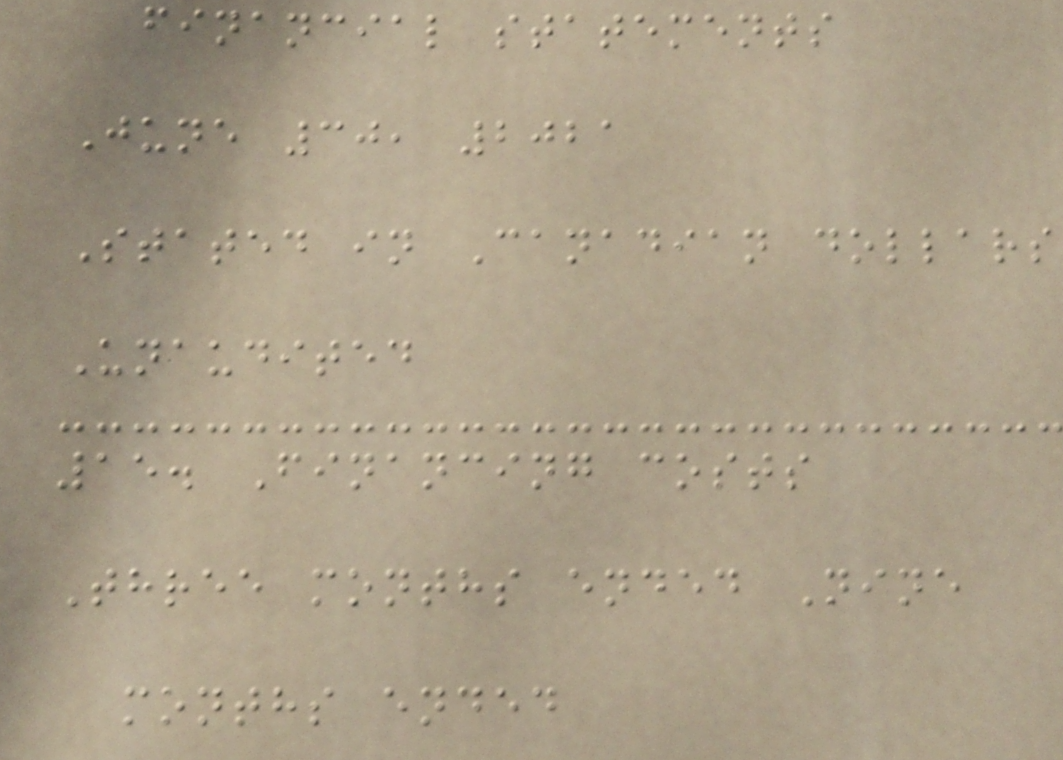financial statements
June 30, 2021
Stated in Canadian dollars
Unaudited
15. Financing costs
Three months ended Nine
months ended
